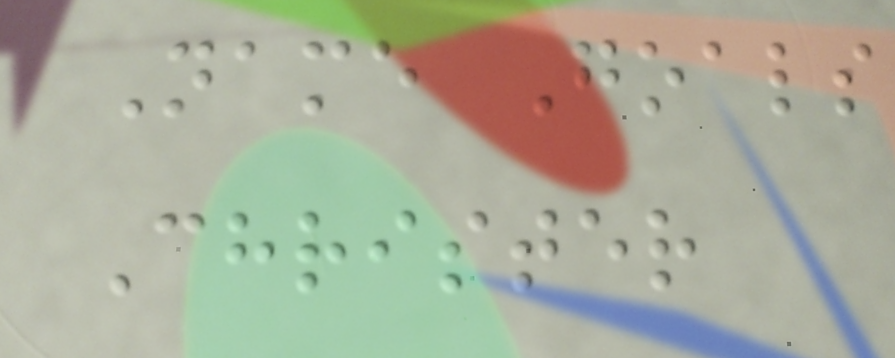Name Goals
Christer
